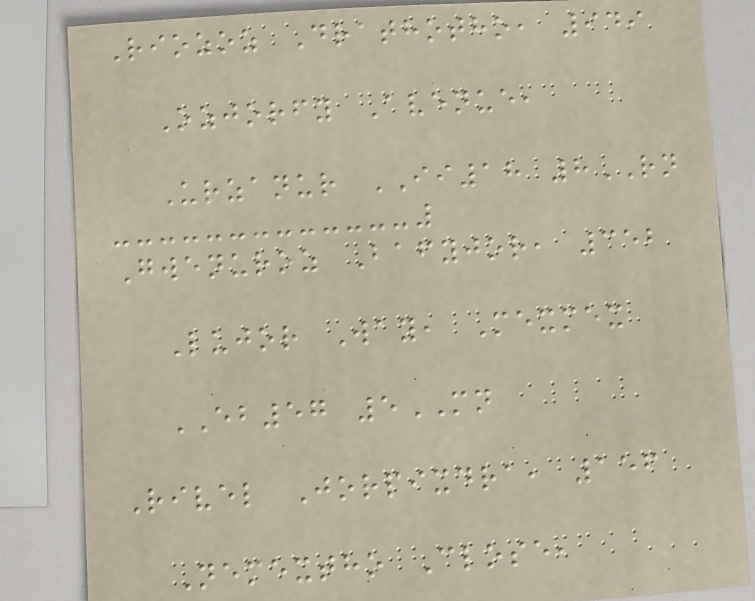Riozoz Drathotho, 949
Ozjorfy Avenue,
Urzanur II18 8RN
Gwenuroz Bafyjor, 352
Lujor Way, Mexmex
EB57 5MN
Rivel Jorpixdra, 156
Nemextho Close,
